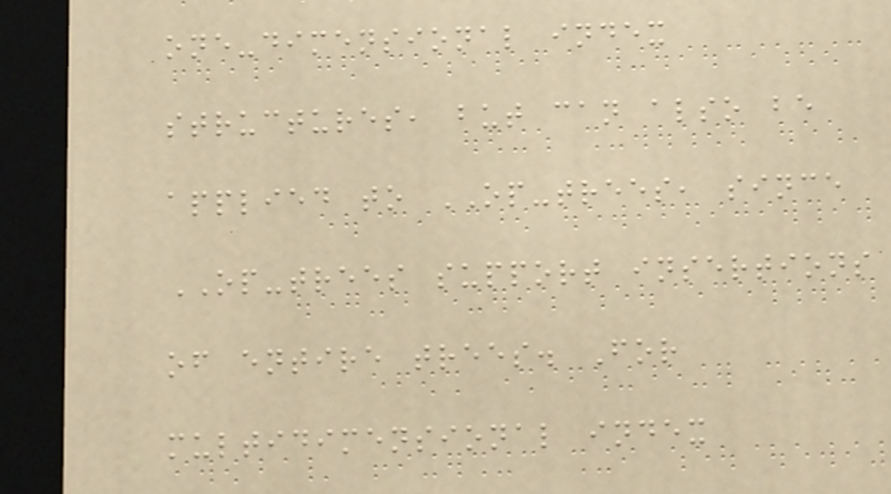one-dimensional index
structures, but can also be
applied to OP-trees, since
OP-trees support insertions
of entire trees. For
multidimensional index
